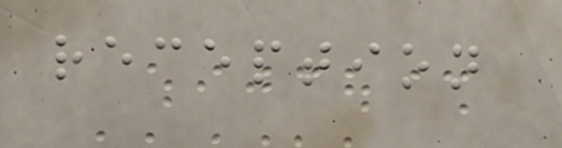reception
